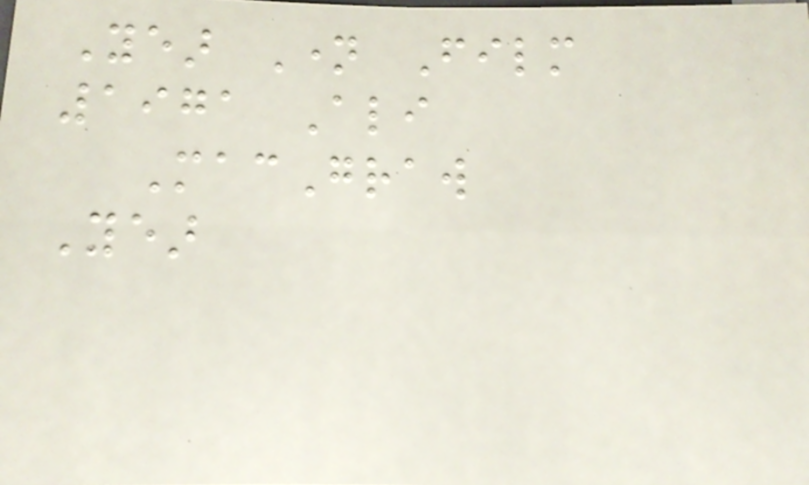Year Name Film
1971 Ali
MacGraw
Year
